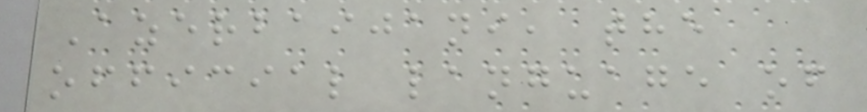Azerbaijani, the
official language of
